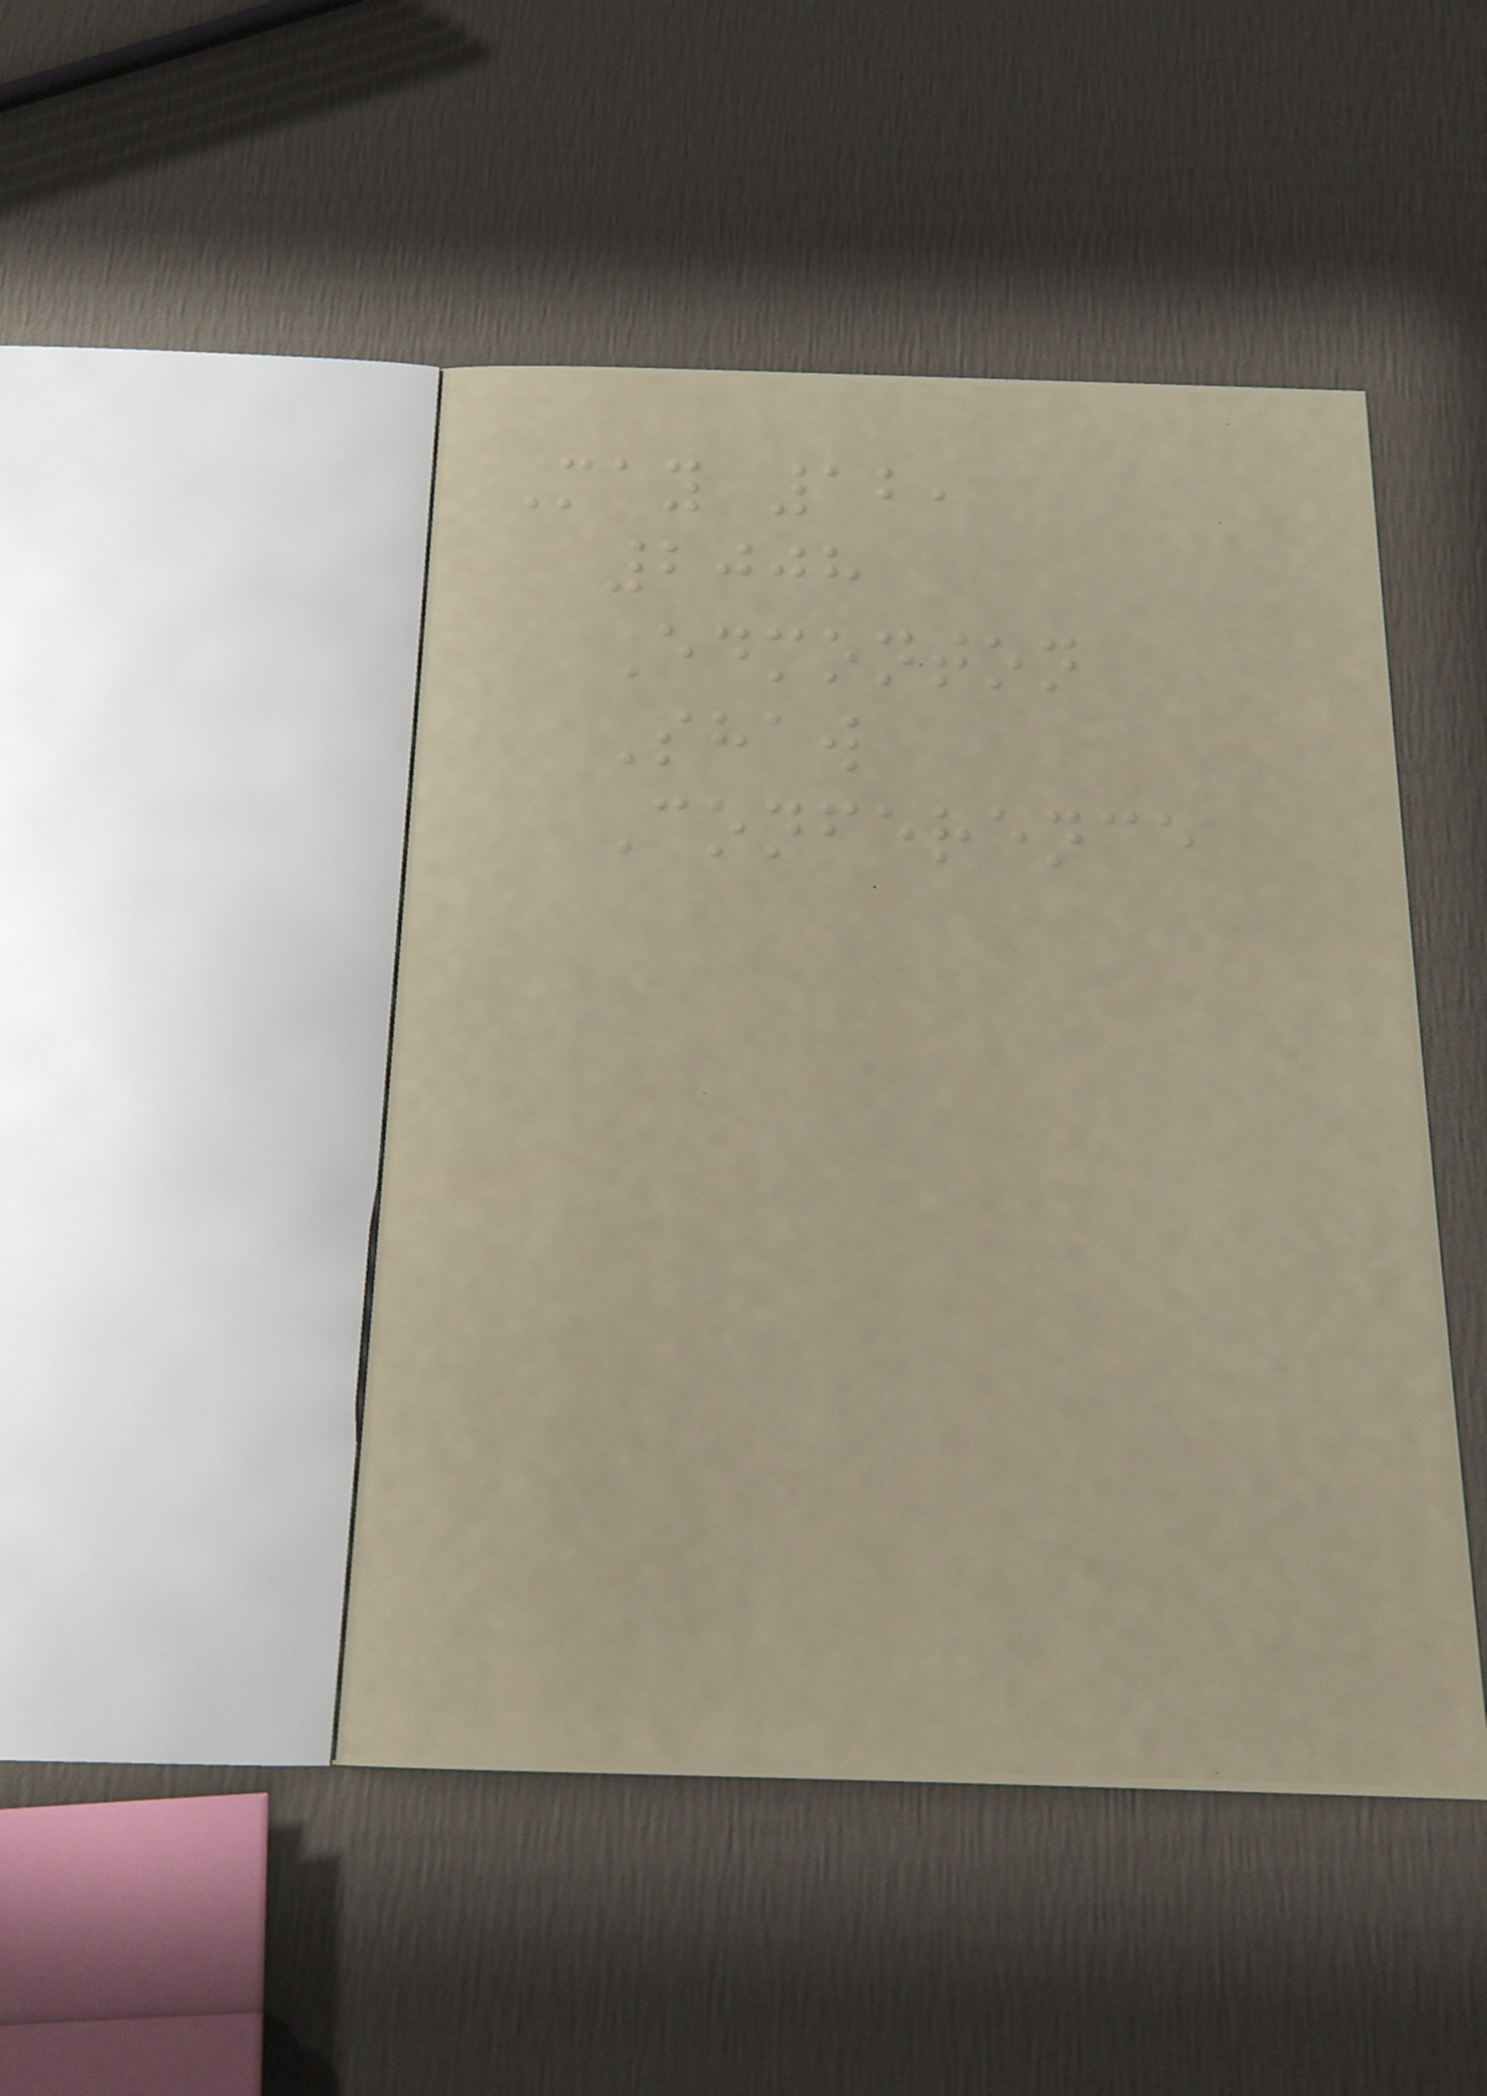May 12,
2008
Edmonton
Shaw
Conference
